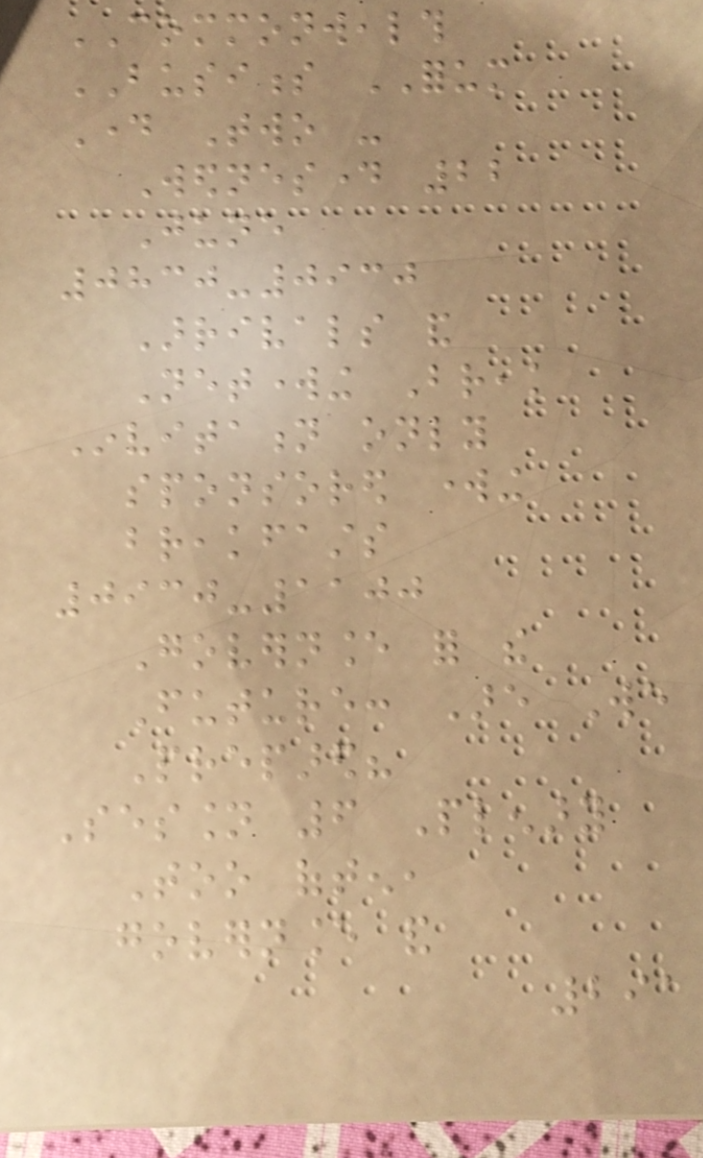COMMONWEALTH
BUSINESS FORUM
Day Two -
Wednesday 22
June
0830-0930
Arrivals and
Networking Break
Invitation only
sponsored working
breakfasts
0930-1100
Governance for the
Future: Are We
Prepared?
Session 6 Plenary
Too often,
governance and
291
